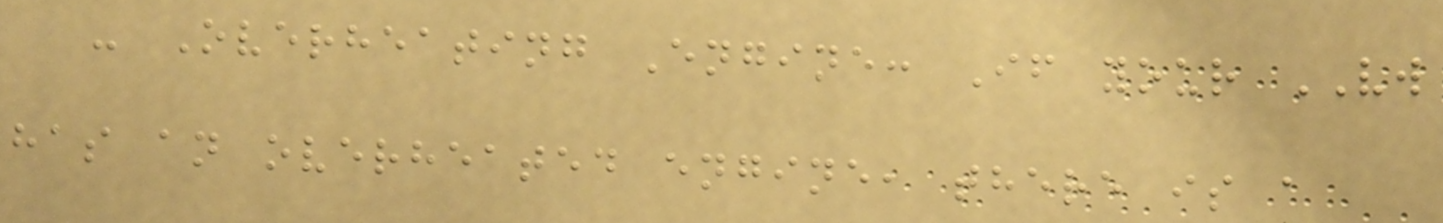- Overheating Engine: If your VW
has an overheated engine, there is a
